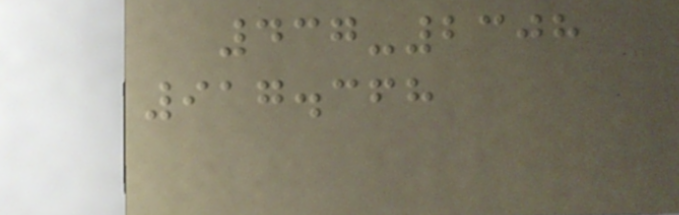437-2308
917.368
